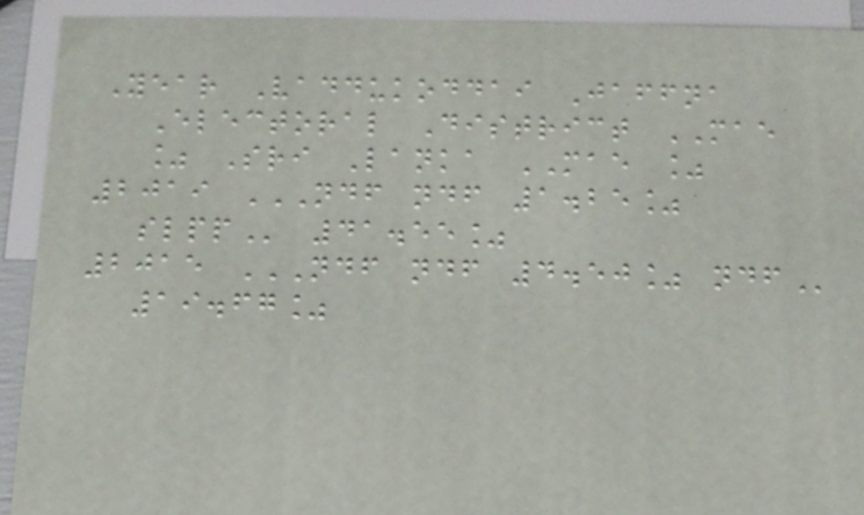Year Vaddukoddai Jaffna
Electoral District MAE
% Sri Lanka MAE %
2019 NDF NDF 1.25%
SLPP 41.55%
2015 NDF NDF 4.50% NDF
19.67%
